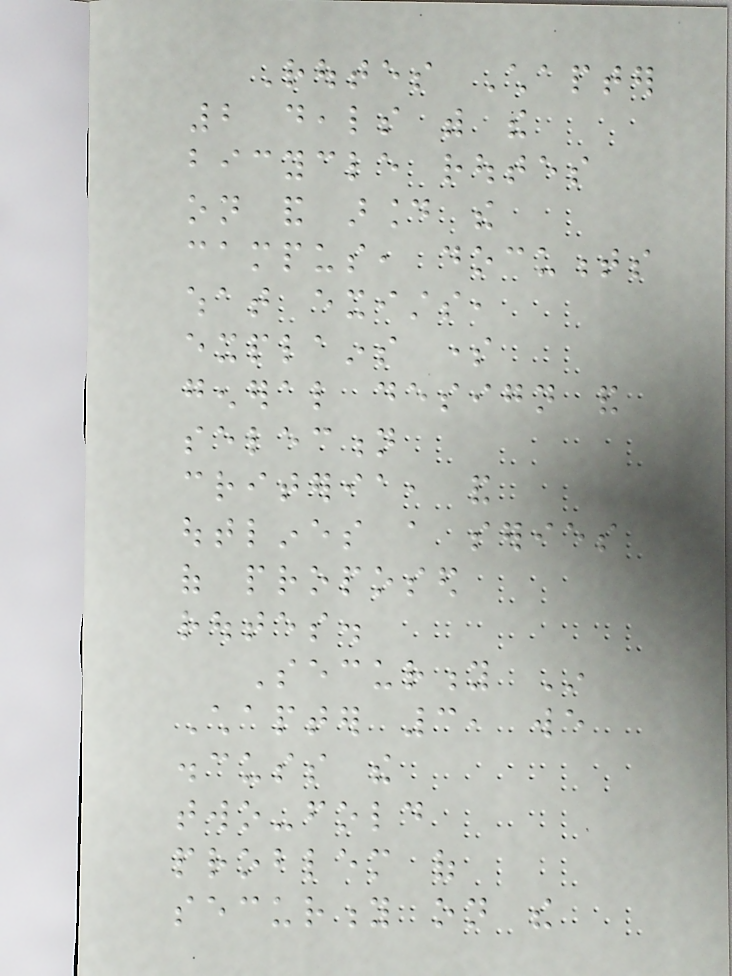Routes Chapter
2 deals with the
bicycle routes
on and around the
campus, documents
what exists,
explains some
general design and
selection
criteria, and
outlines a series
of proposed
routes.
Security In
Chapter 3, we
discuss the
two-fold
problem of
security on the
